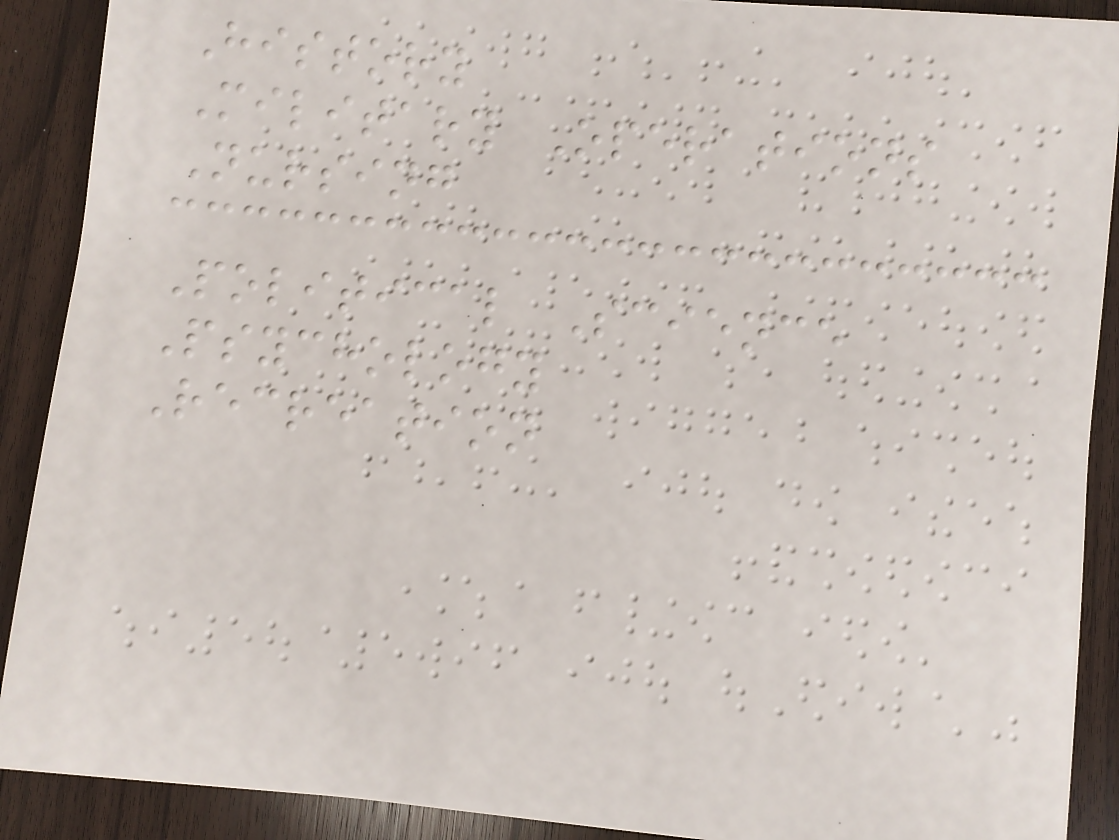History
Military Operations
Nursing
Political Science
Psychology
Recreation
